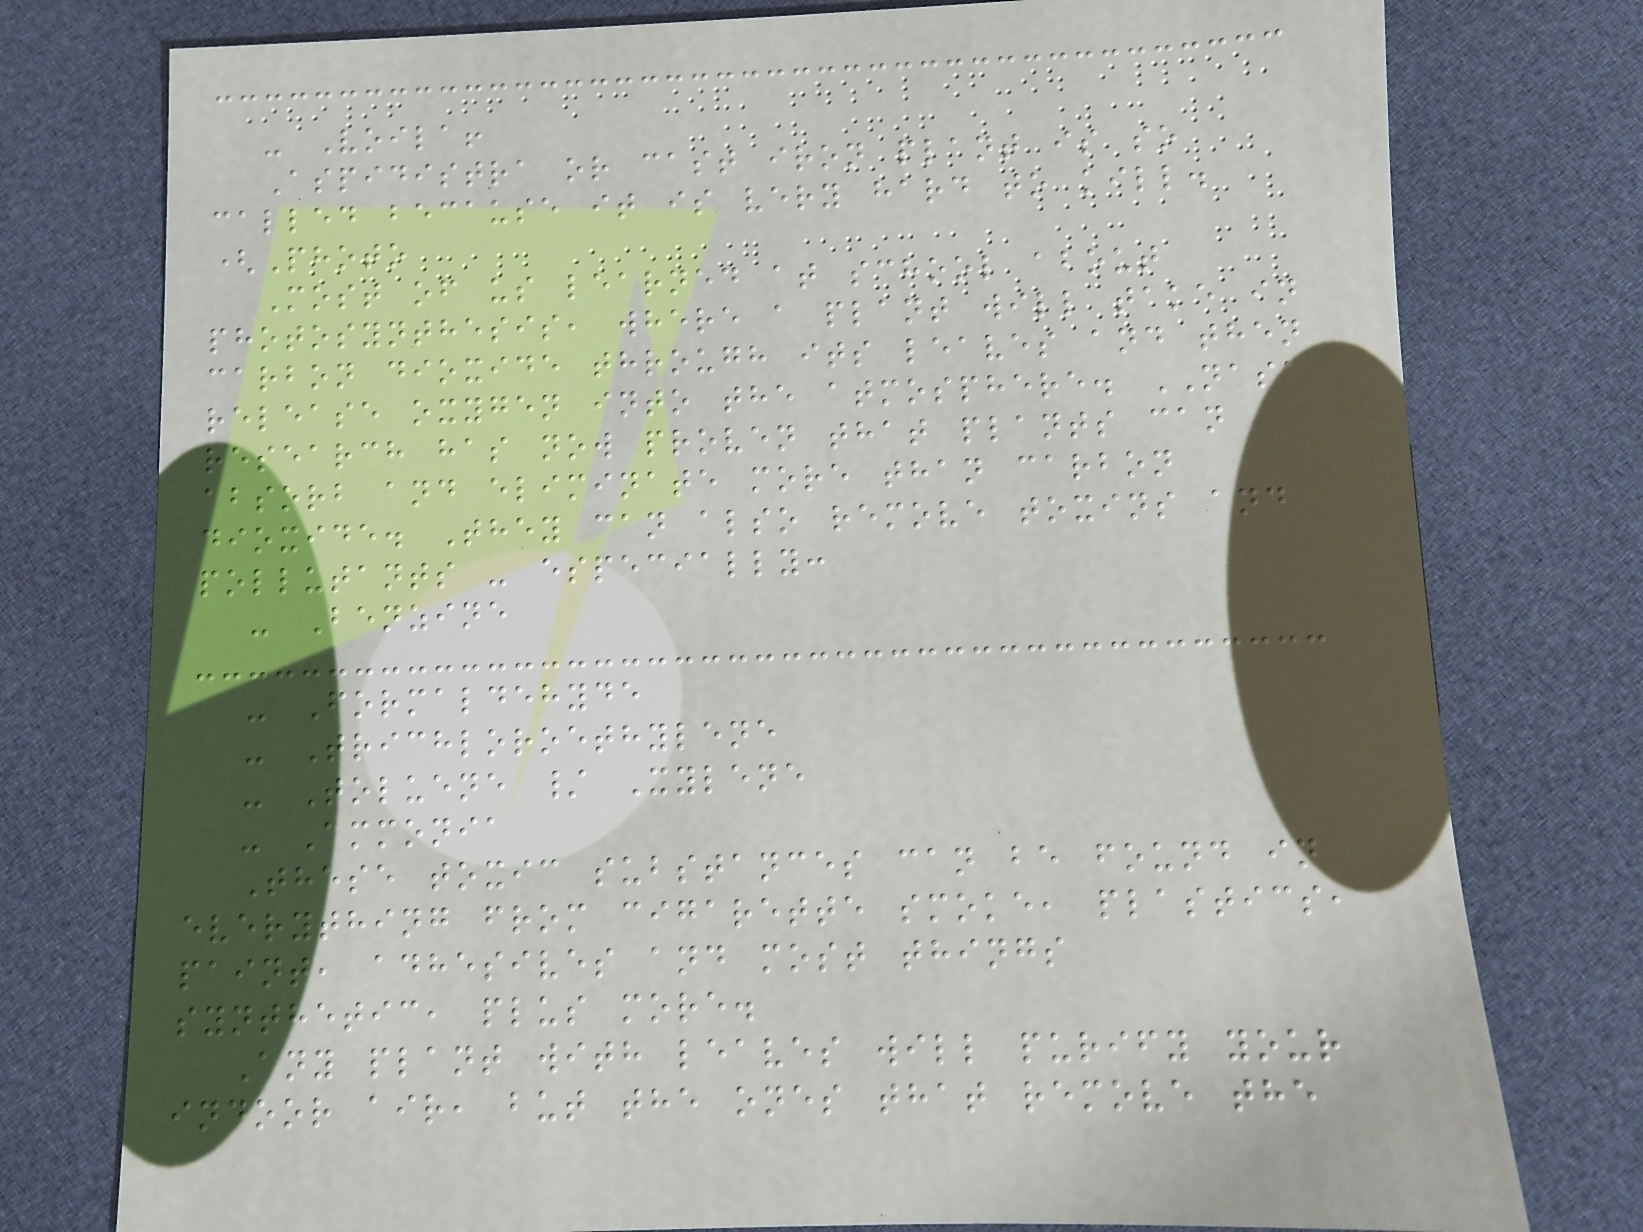- Voila!
Aspidistra or cast iron plant is so
called because it is very hard to kill.
(Photo
Most of us learned at school about
photosynthesis, where a plant will take in
carbon dioxide through its leaves and then
release oxygen into the atmosphere. NASA
research has now proven that plants can
absorb and eliminate more than carbon
dioxide. They can also remove toxins and
pollutants - especially:
- Benzine
- Formaldehyde
- Trichloroethylene
- Toluene / Xylene
- Ammonia
These toxic substances can be found in
everything from cigarette smoke, plastics,
paint, adhesives and most things
synthetic, plus more.
Any plant with leaves will purify your
indoor air, but the ones that remove the
